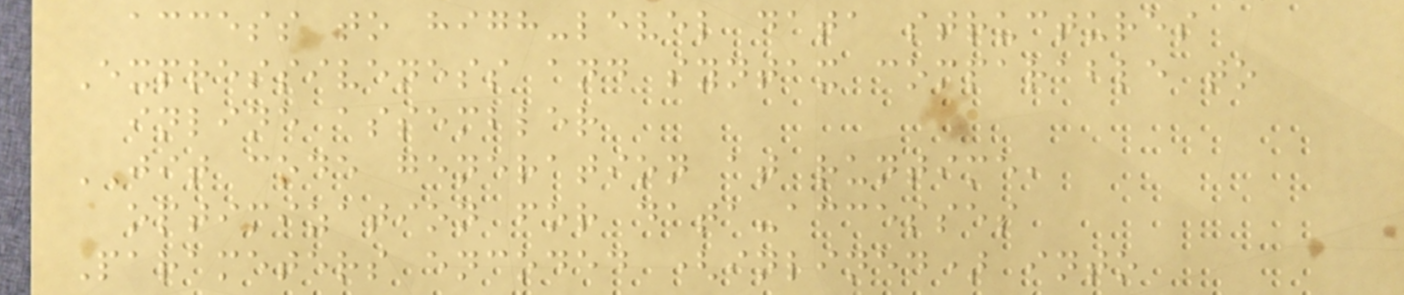access to high-level data structures
Expressiveness and syntax comparable to
inline assembler
JIT code generation at runtime,
optimization for data-accesses
Parameters encoded (inlined) into
